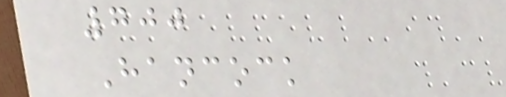700
Hancock
